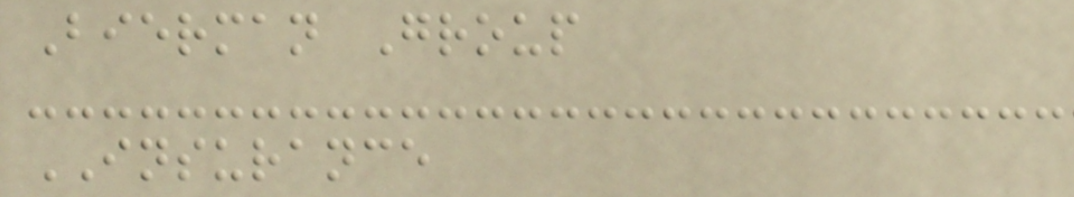Bierman Group
INSURANCE
